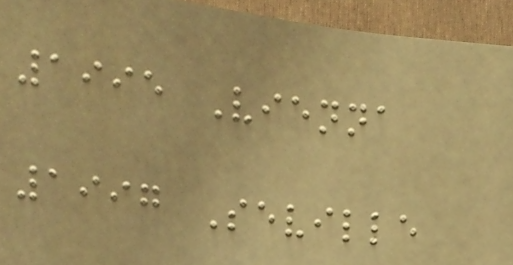1995 Vienna
1997 Seville
